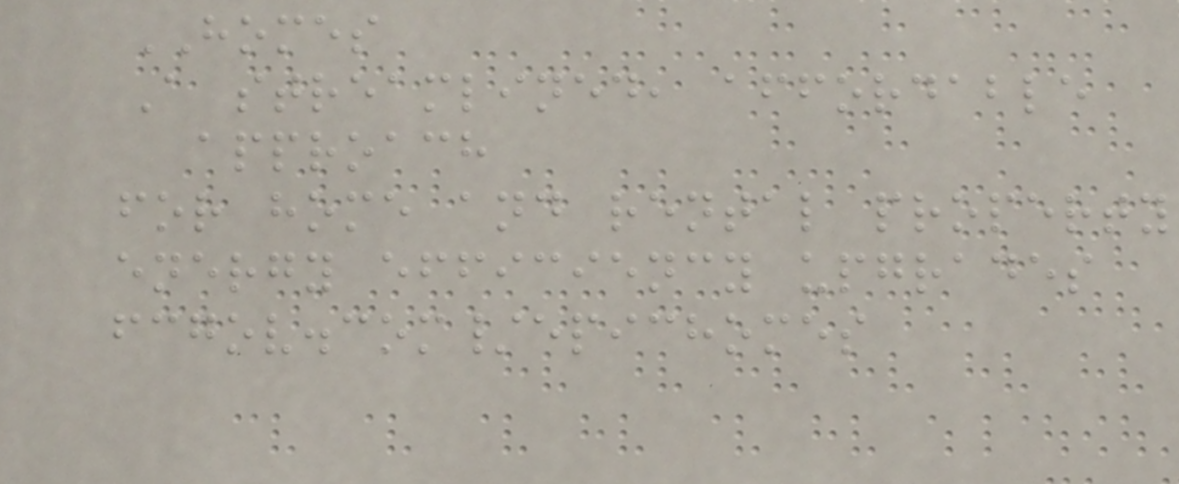HOMES
A streamlined, affordable
approach
for home and rental property
energy efficiency upgrades
fcgov.com/epichomes
